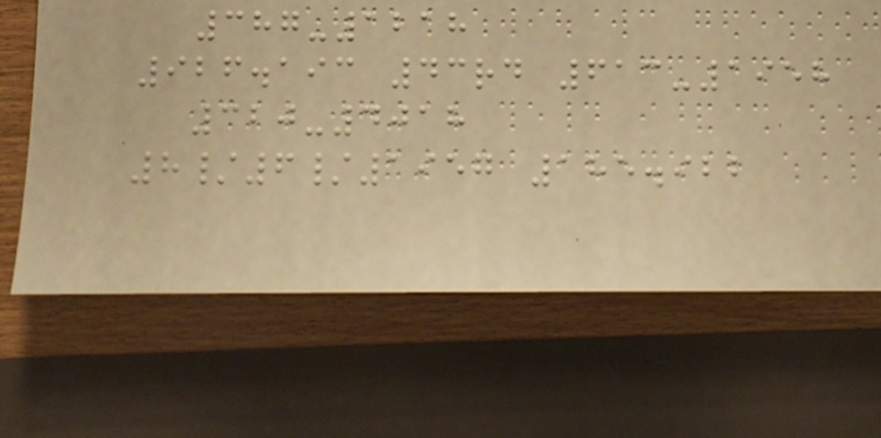387-1218
926.193 43rd 613-1958
320-4018
8/6/1957 185.922
